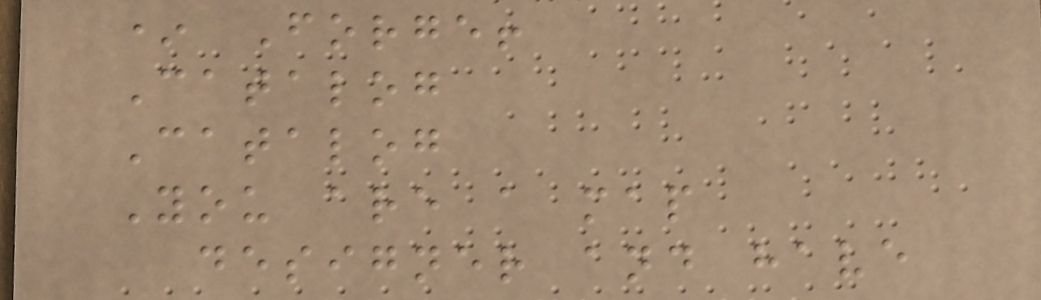* Forge!
Catalog
Catalog
You are a map
designer and have
